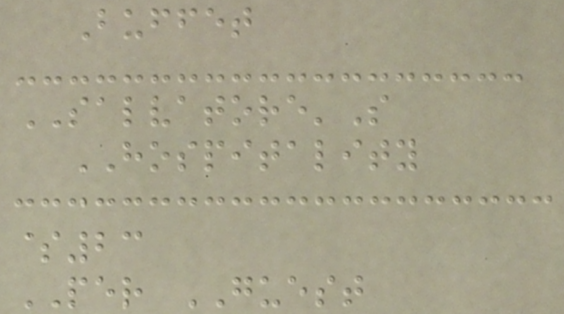Buffet
SALVATORE'S
HOSPITALITY
$23
PER GUEST
